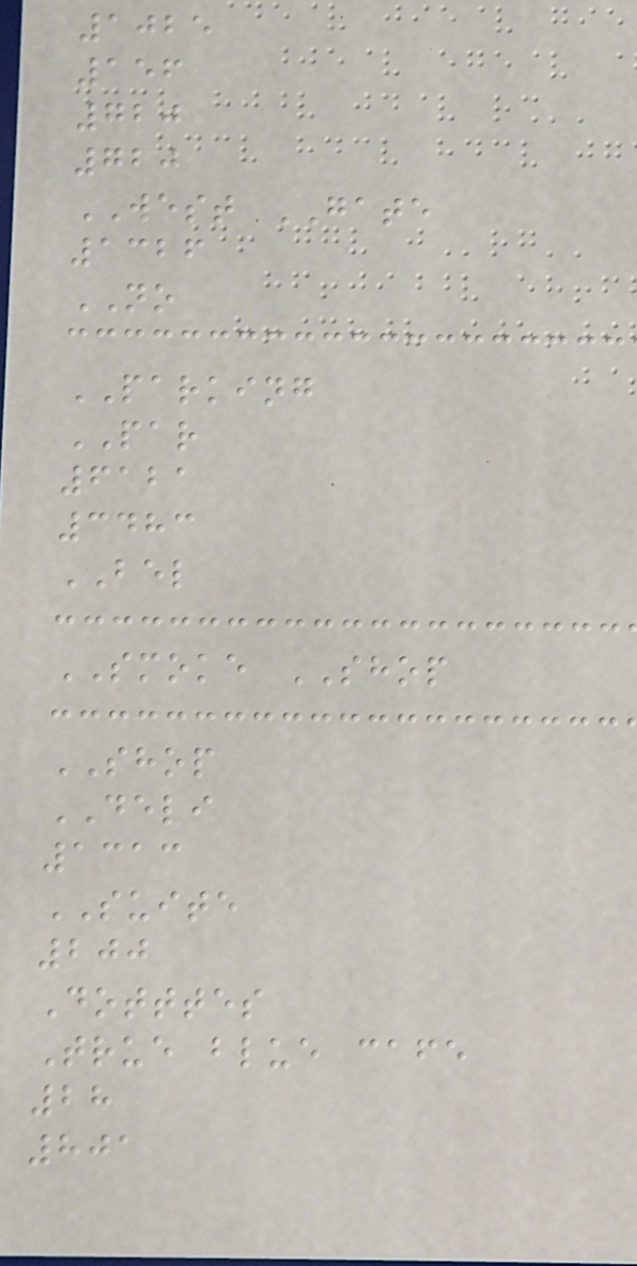1025
156
720
720
WEST GATE
1326
NO
PARKING
PAR
6121
3483
BEL
SMOKE SHOP
SHOP
DELI
1313
SUITE
200
Dotttes
True blue cafe
28
801
